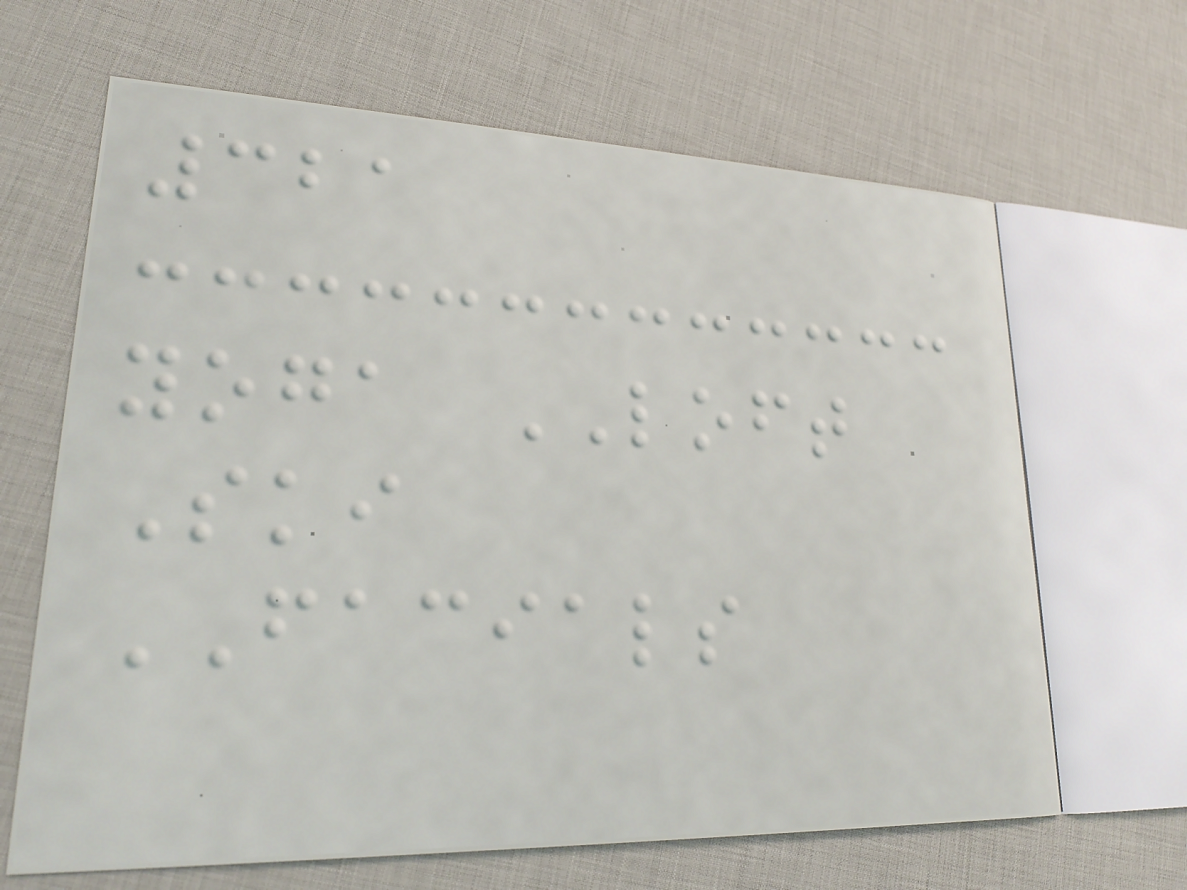321
yoga LOFT
Ski
FACIALS
